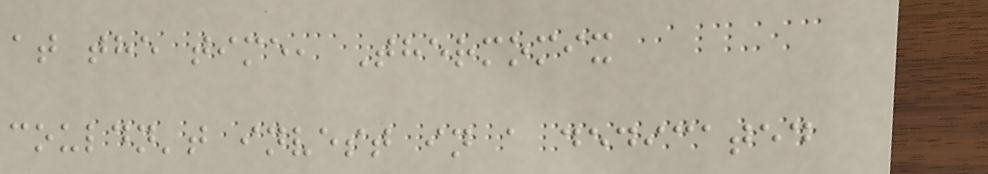at the time, Thermomix
couldn't invest in a dedicated
